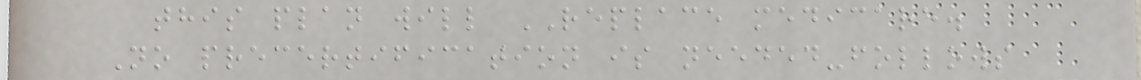this plan will REPLACE medicare.
No precertification is needed-follows
